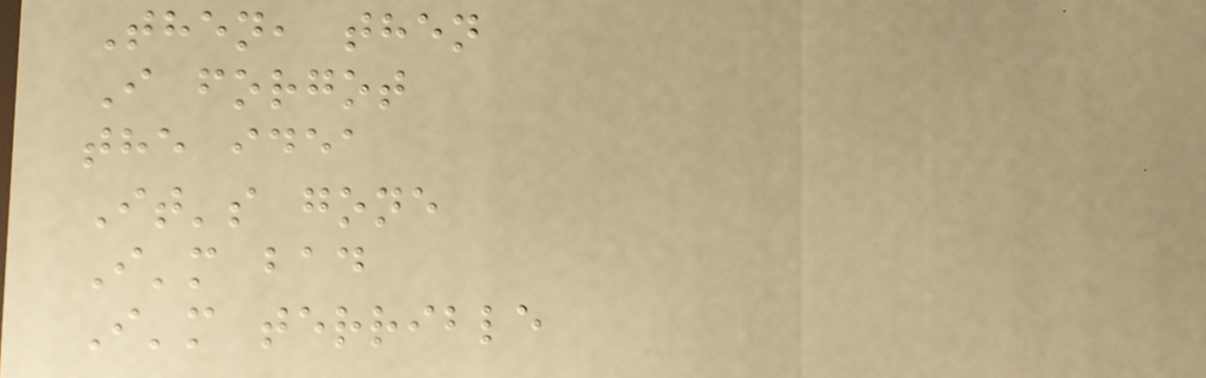Then, then
I forgot
the idea
It's gone
I'm bad
I'm terrible
